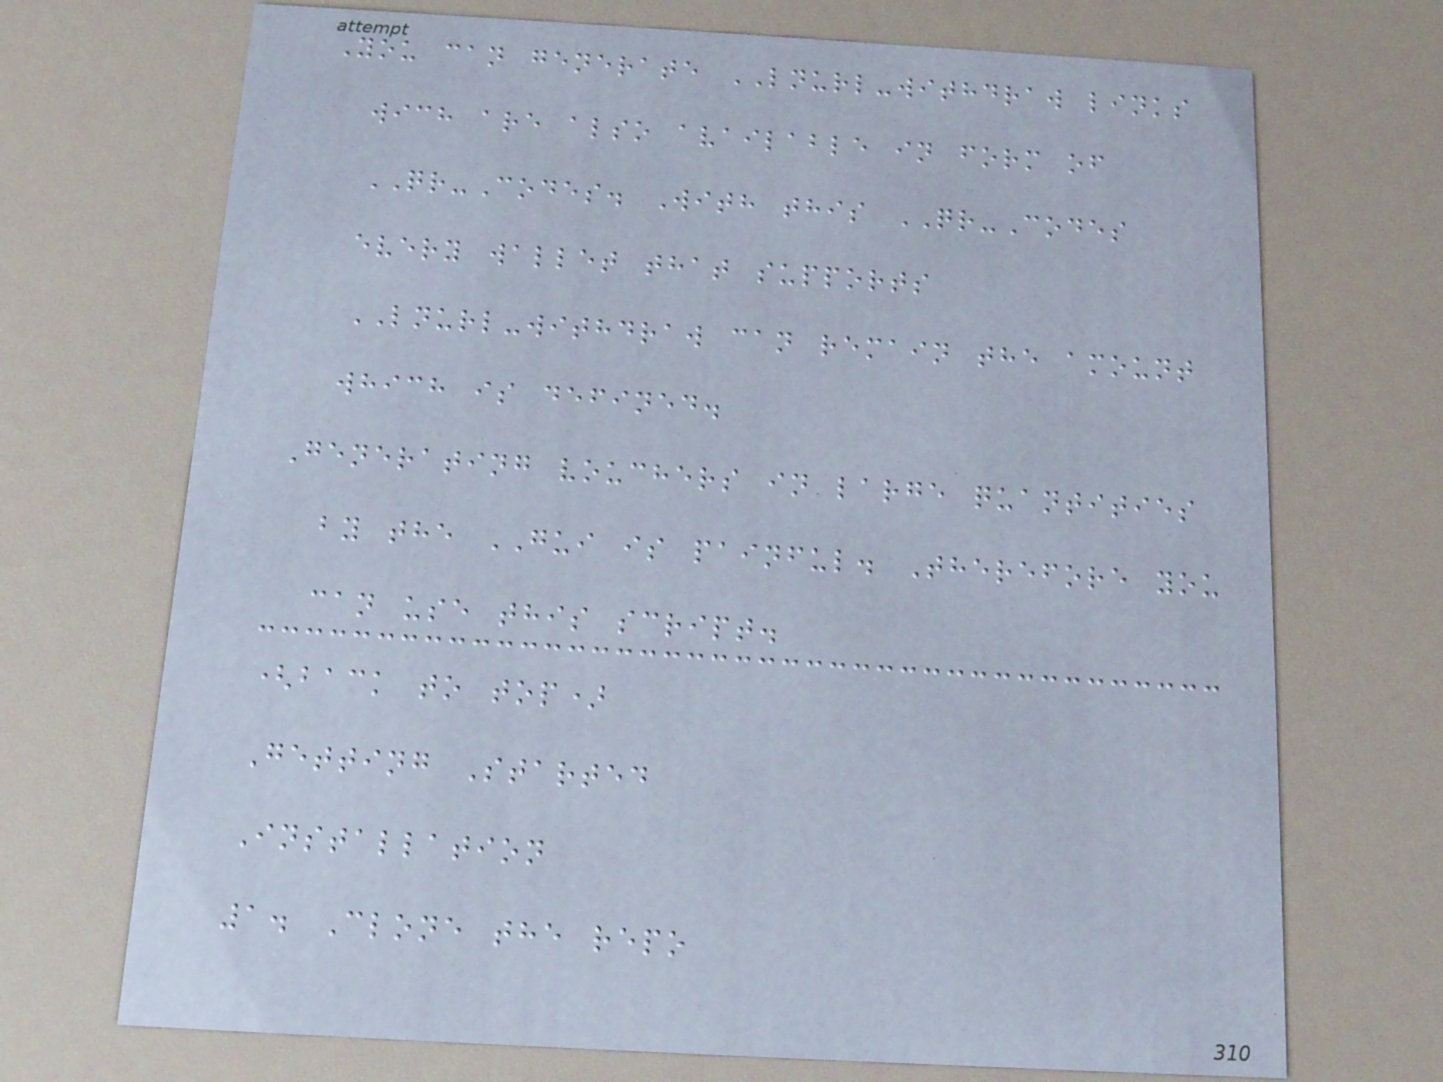You can generate LNURL-withdraw links
wich are also available in form of
QR-Codes. With this QR-Codes
every wallet that supports
LNURL-withdraw can remain the amount
which is defined.
Generating vouchers in large quantities
by the GUI is painful. Therefore you
can use this script.
(back to top)
Getting Started
Installation
1. Clone the repo
